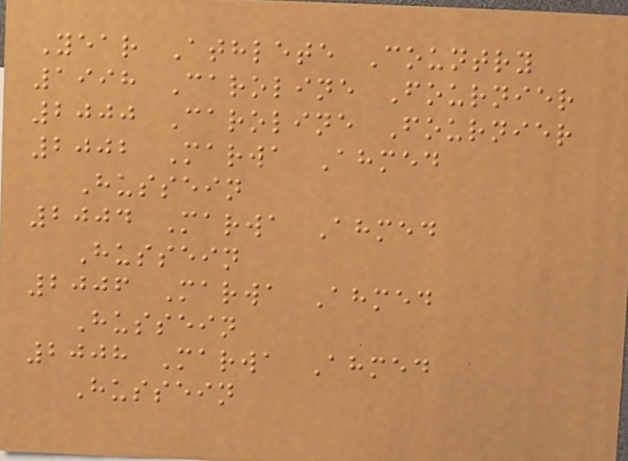Year Athlete Country
1998 Caroline Fournier
2000 Caroline Fournier
2002 Marwa Ahmed
Hussein
2004 Marwa Ahmed
Hussein
2006 Marwa Ahmed
Hussein
2008 Marwa Ahmed
Hussein
